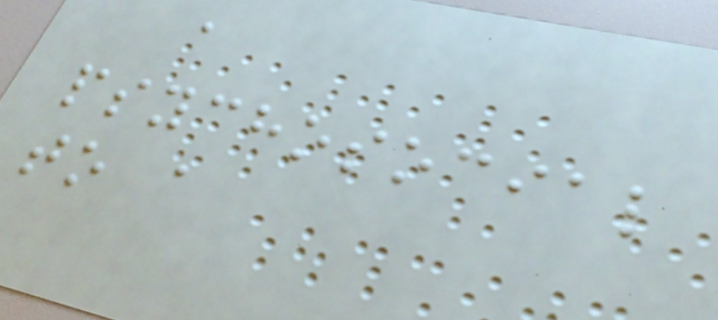a
psychosocial
to a
